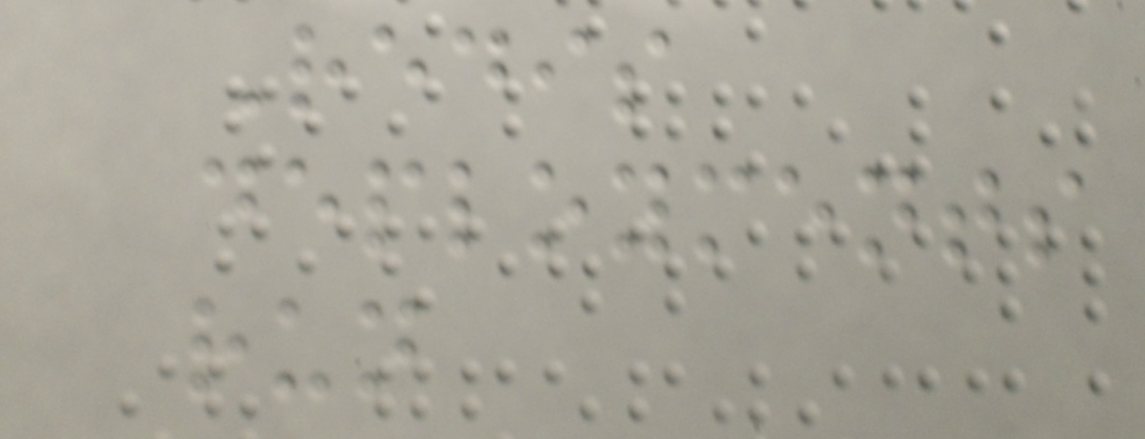Redis
deployments
run
